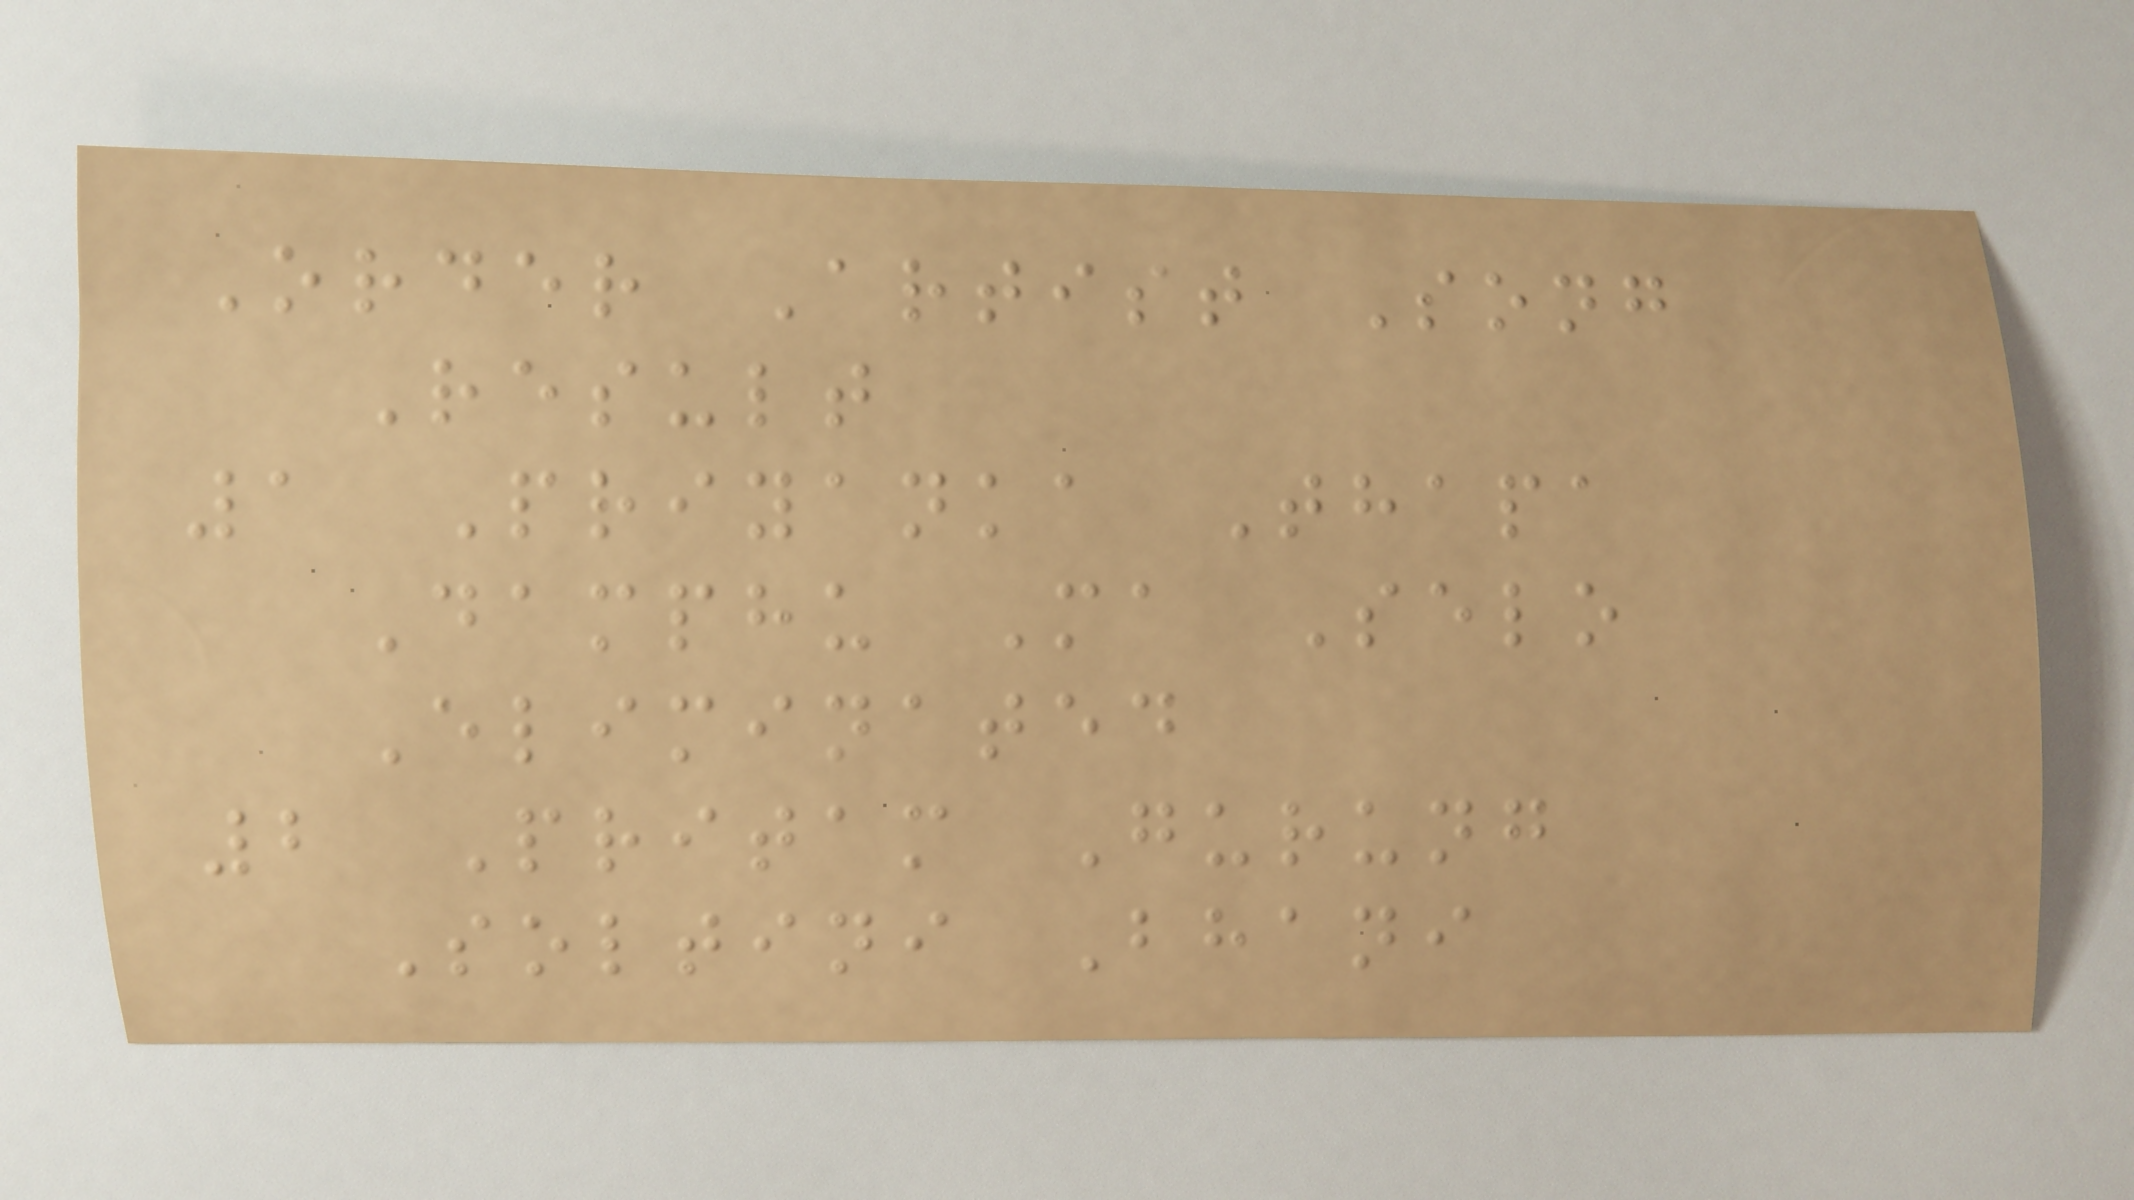Order Artist Song
Result
1 Priyanka Thapa
Damphu Ma Selo
Eliminated
2 Pritam Gurung
Soltini Bhani
